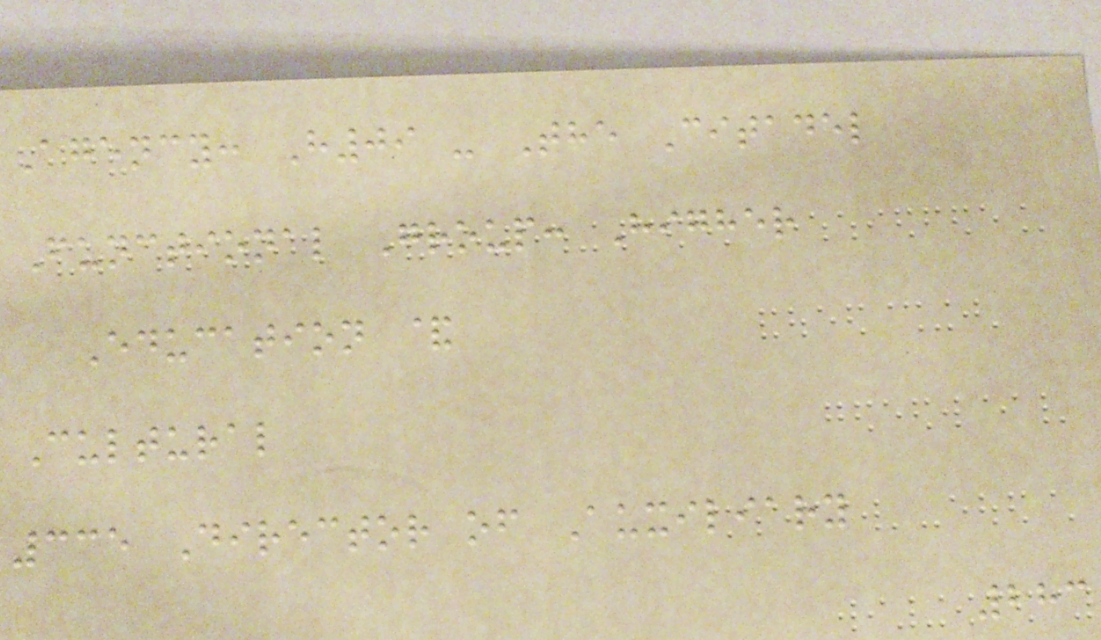Agency: H09 - The Citadel
Functional Group: Higher
Education &
Cultural
335 Director of Auxiliary
283
